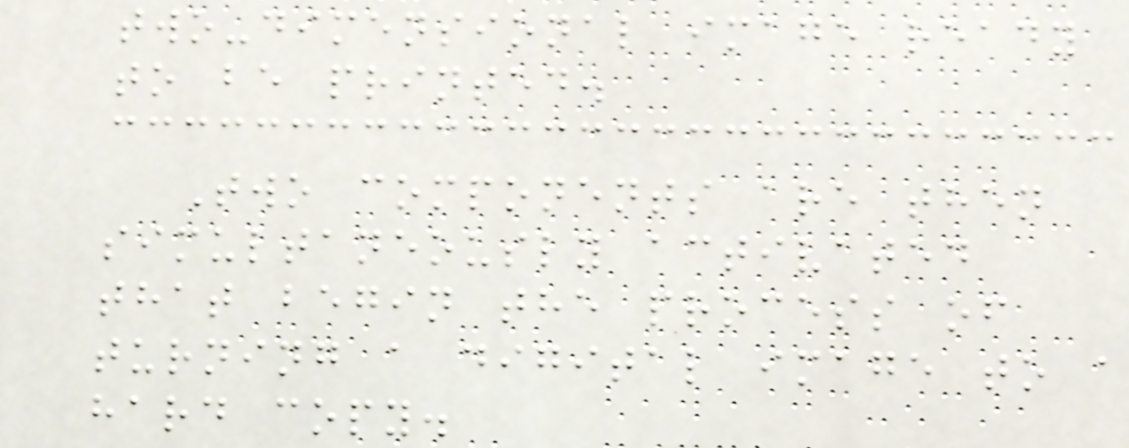two-dimensional image ready
to be printed.
Two components are then
simultaneously activated
that begin the process of
turning a digital image to a
hard copy.
